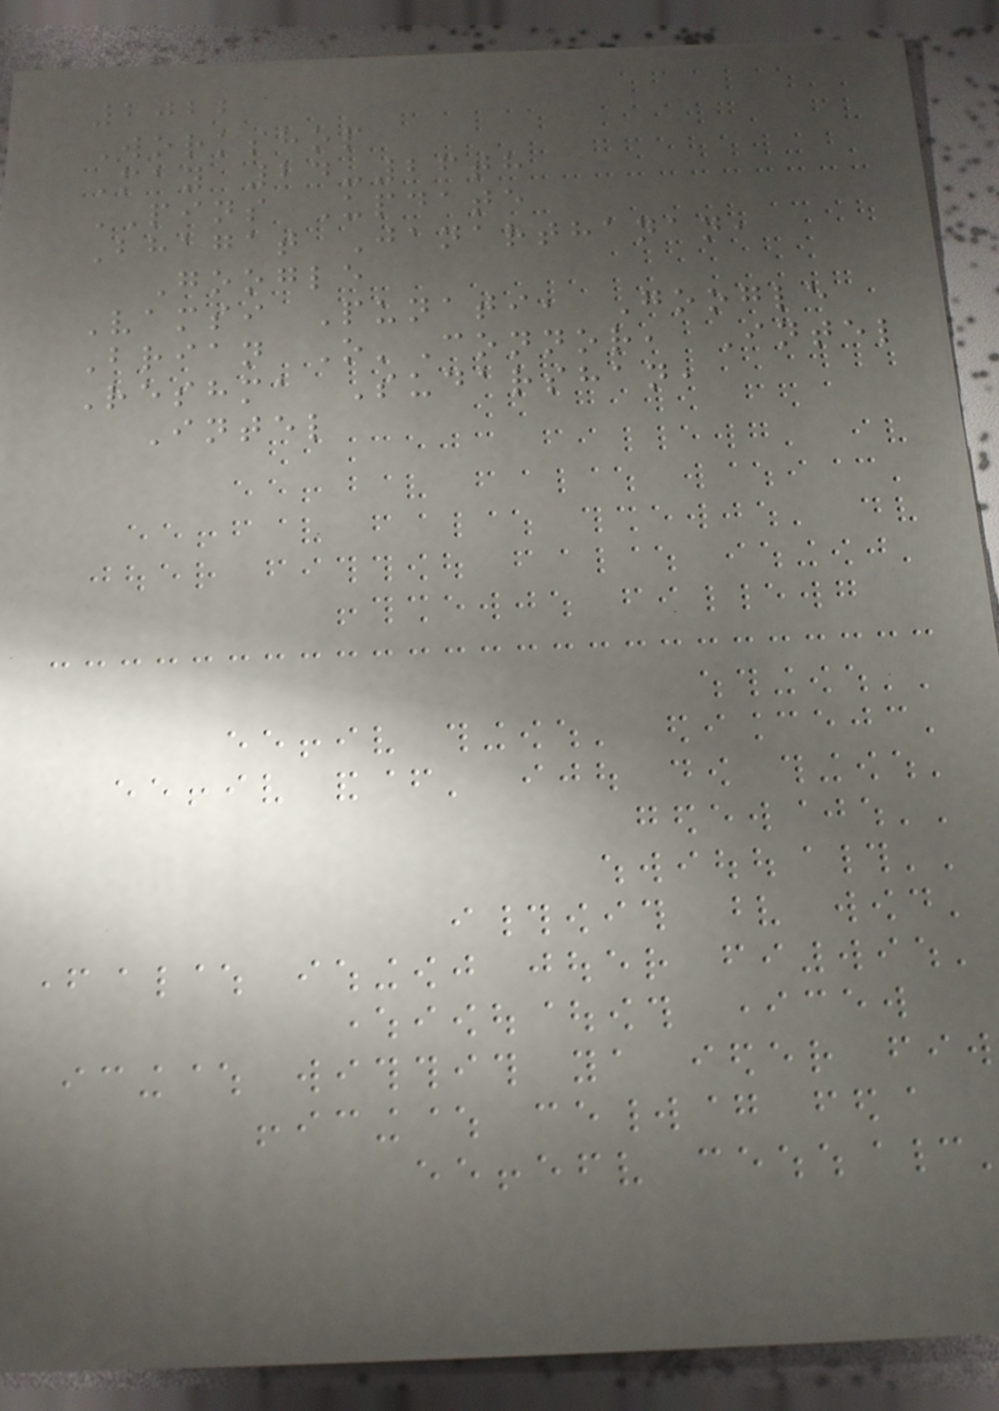2022
Workshop
May 24-26th
PINS Update
Bhagat Janarthanan,
Google
Vamsi Punati, Google
Brian O'Connor, Intel
Reshma Sudarshan,
Intel
